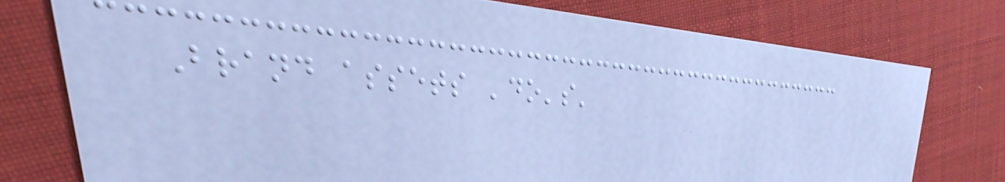Brand assets 'do's'
